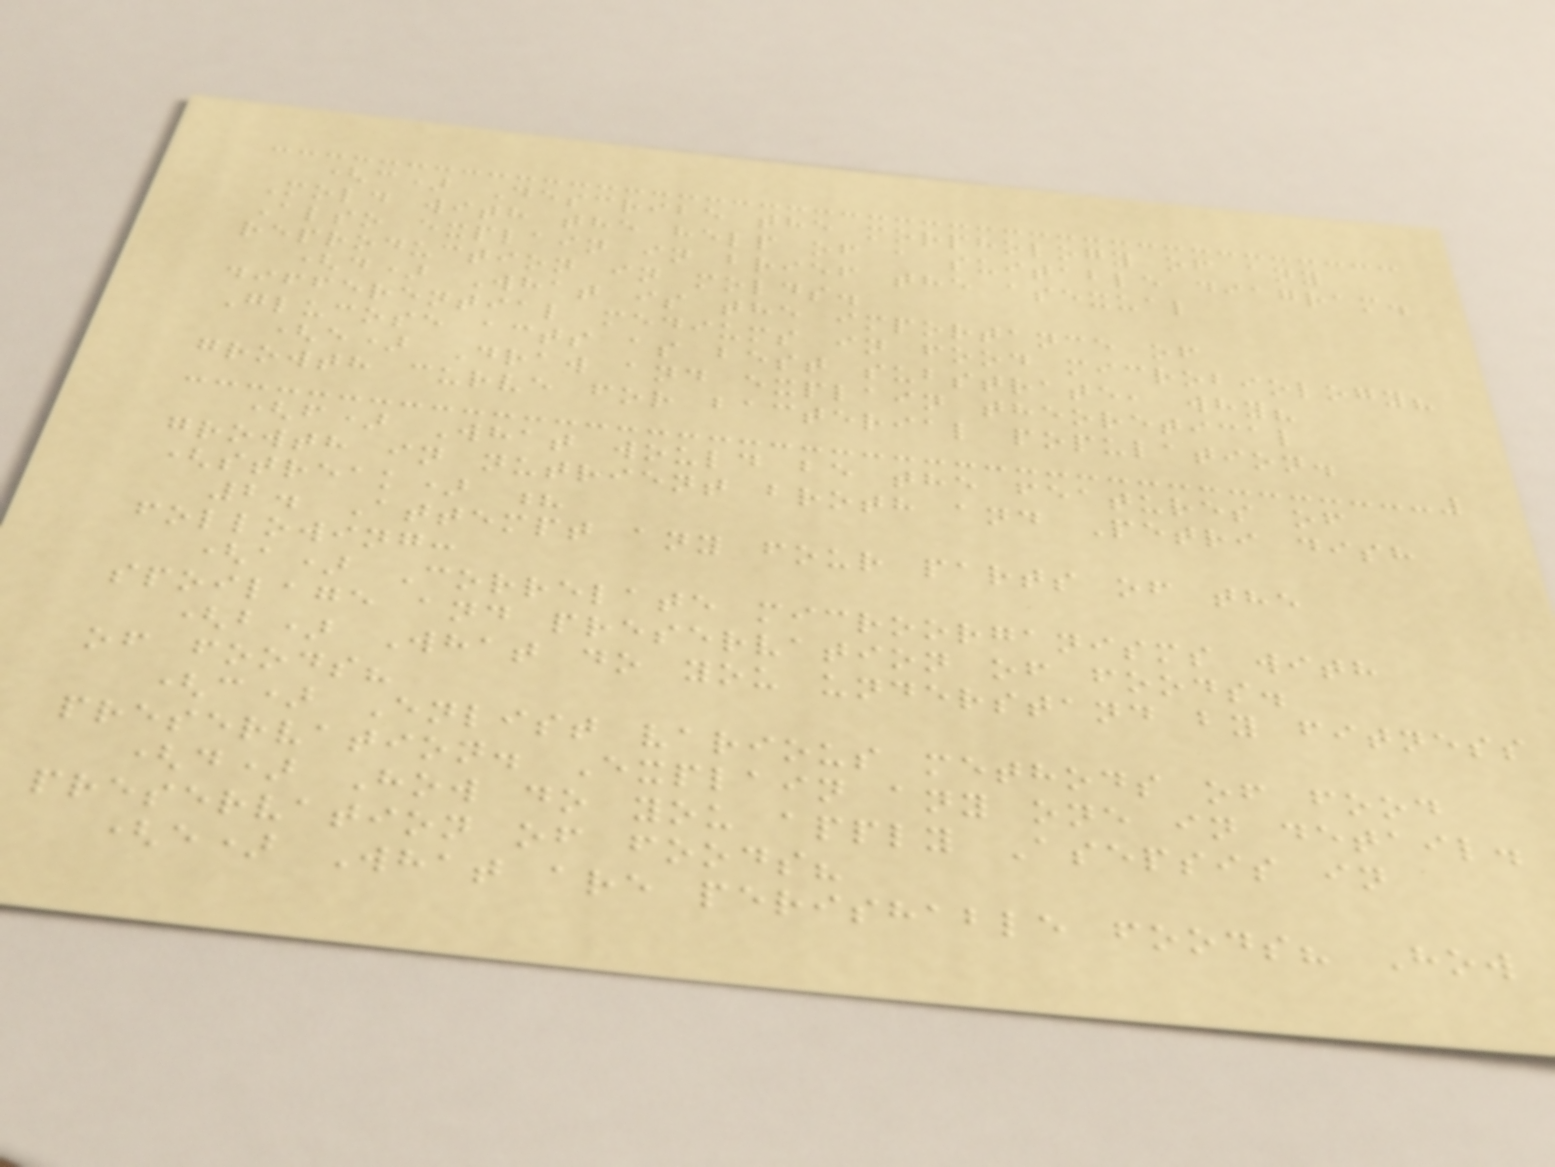(c) Describe the morphology of any
Mold with the help of a suitable diagram.
Also explain in brief the asexual
reproduction in molds.
(d) What is the importance of
differential mediums in food microbiology?
Glucose acts as best substrate, why?
(e) Draw and explain theoretical
growth curve for bacterial population.
(f) What would be the features of
growth in nutrient broth and Petri dish
(streak) ?
2. Attempt any four parts of the
following:
(a) Correlate microorganisms with
spoilage and preservation of foods.
(b) What do you understand by fitness
of foods?
(c) Enlist various methods of food
preservation. Explain any one in detail.
(d) How do you apply Asepsis in
preservation of foods?
(e) What are perishable foods? How
